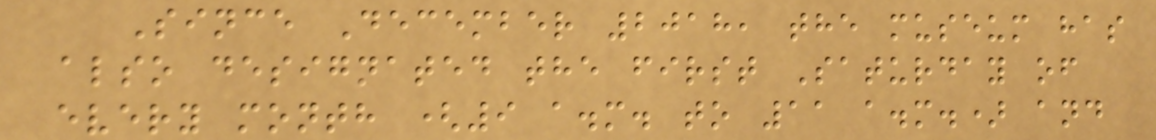Since December 2018, the museum has
also designated the first Saturday of
every month (9 a.m. to 11 a.m.) and
